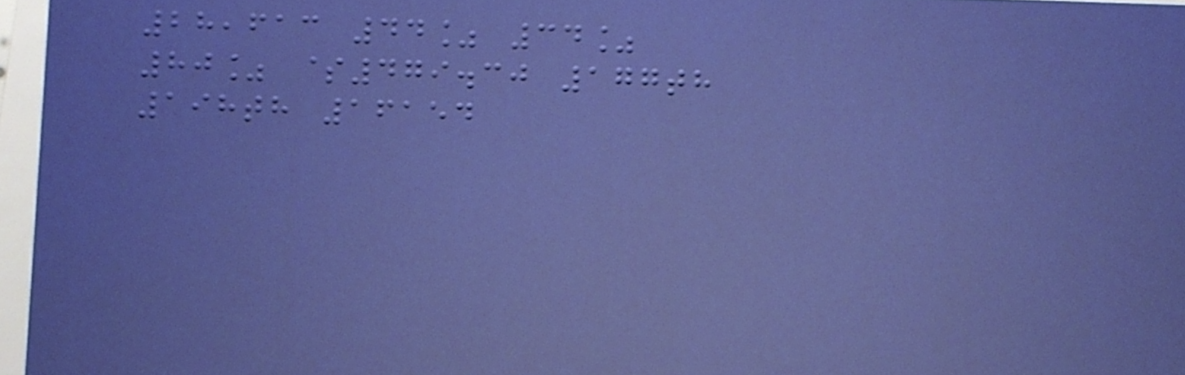28,613 44% 34%
80% $479.30 177th
198th 16154
